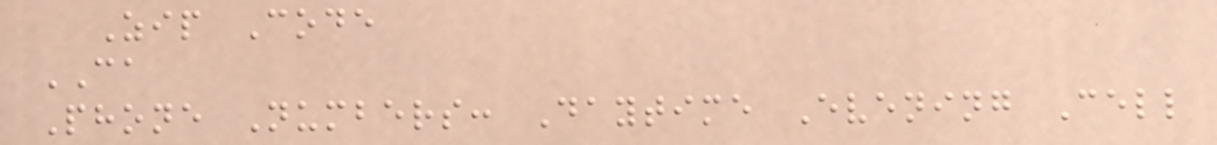Zip Code
CA
Phone Numbers: Daytime Evening Cell
